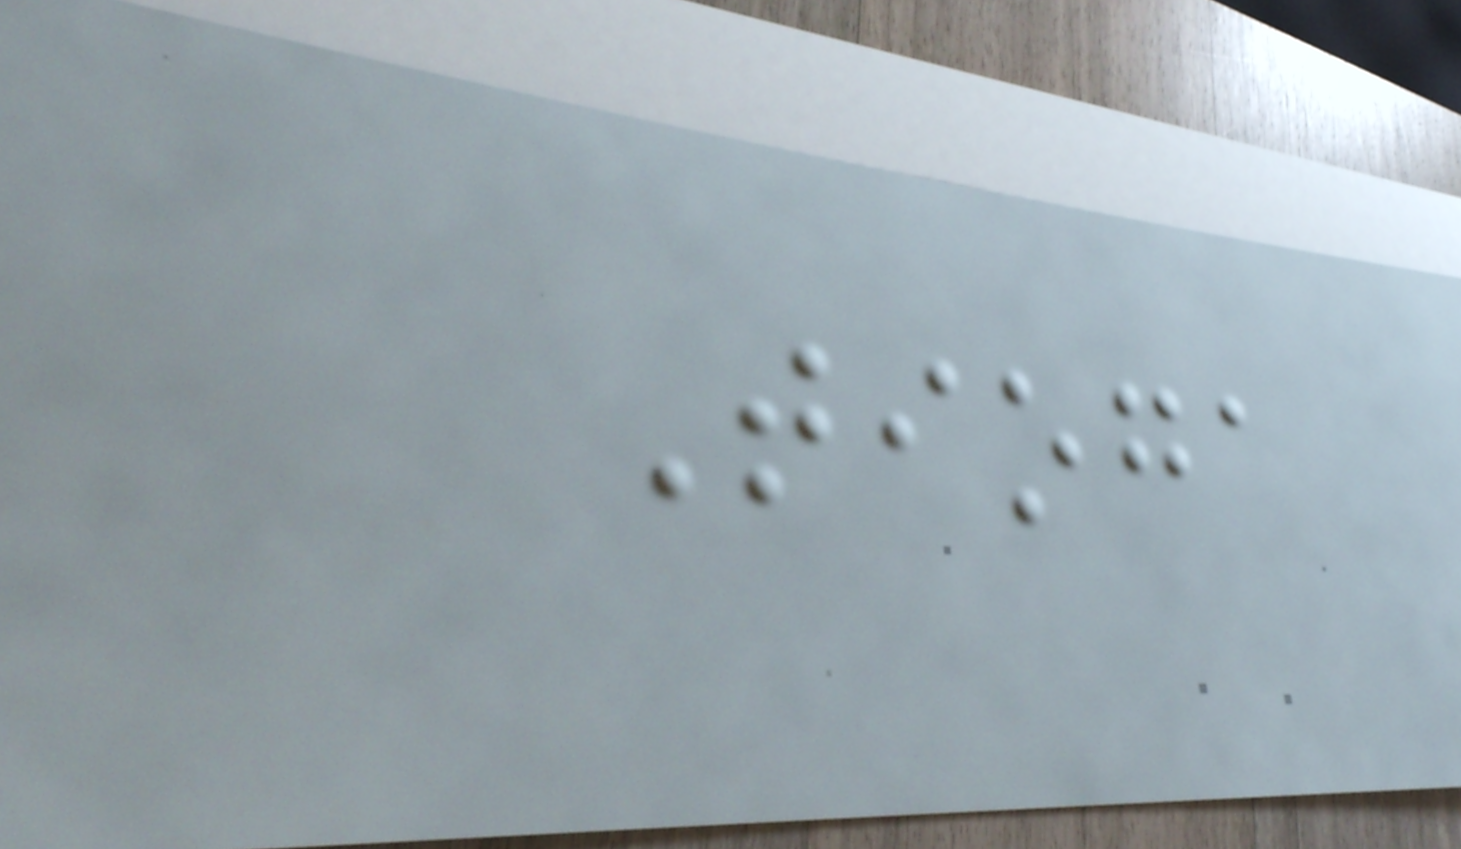Tioga
